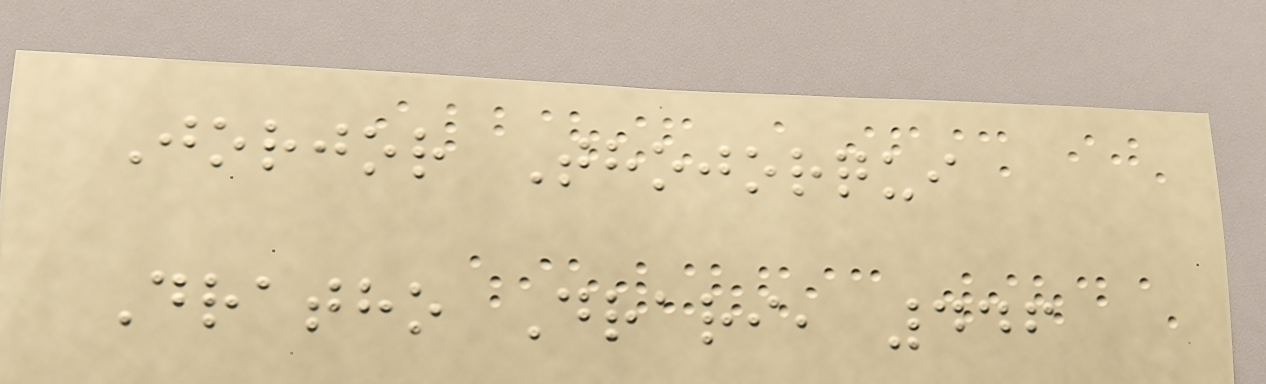Jorjor Thojorqui
Dratho Drari, 446
